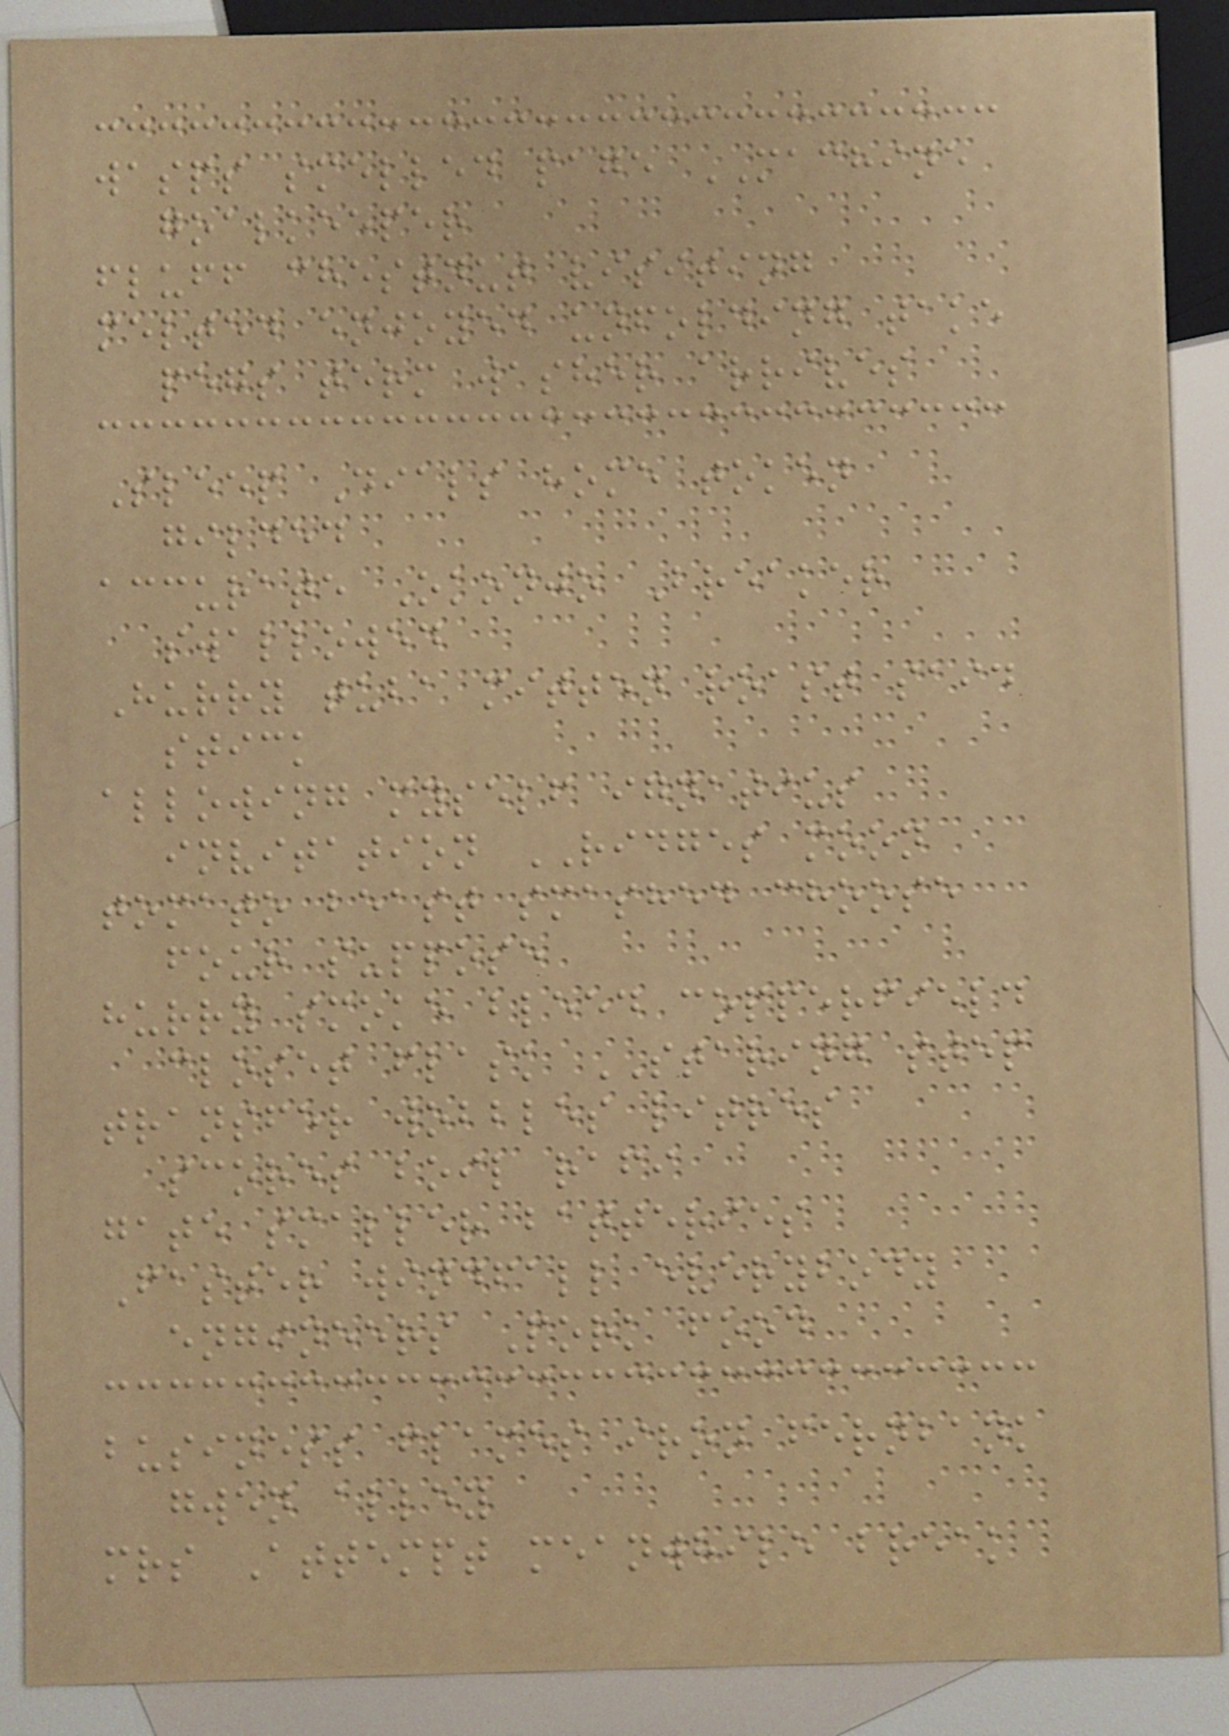wasps smelled page MACHINE
goalkeeper
fluff chestnut visiting
melted enjoyed unfolding take
pegs term washer arrives
Sleep Dials home token
gilded
accurate Okonjo Breaker
swallowed
Hurry tuba mitten roast said
stick
allowing myself ignatius
invitation RIDGES moon
tomato beast smashed choose
four suppose
hurry smoke bleed copperfield
closet flask STARING step
transfer wobbles litres
scores boil rafi
gate smaller batteries
Faster windfall everybody
engineers Pork food
business flames iron fernbank
gwen alley
mrs Attempt meanwhile break
